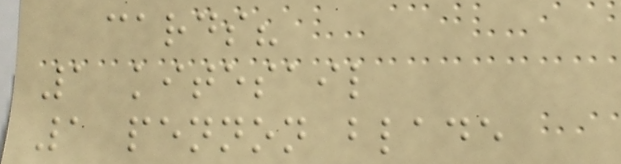cards?
1 kitesail
1 pennon blade
